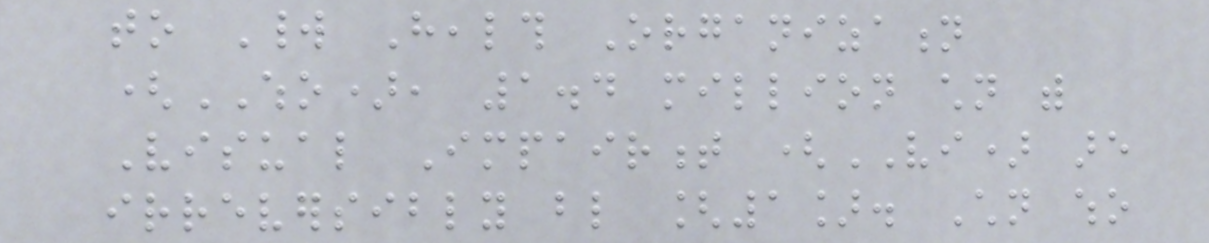to World Health Organization
(WHO), 1.4 million children with
Visual Impairment (VI) are
irreversibly blind [1]. Children who
